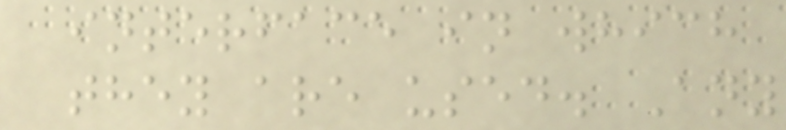interface in which
they are used. Any
